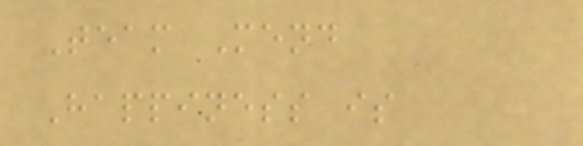Team Mend
Happiness is
